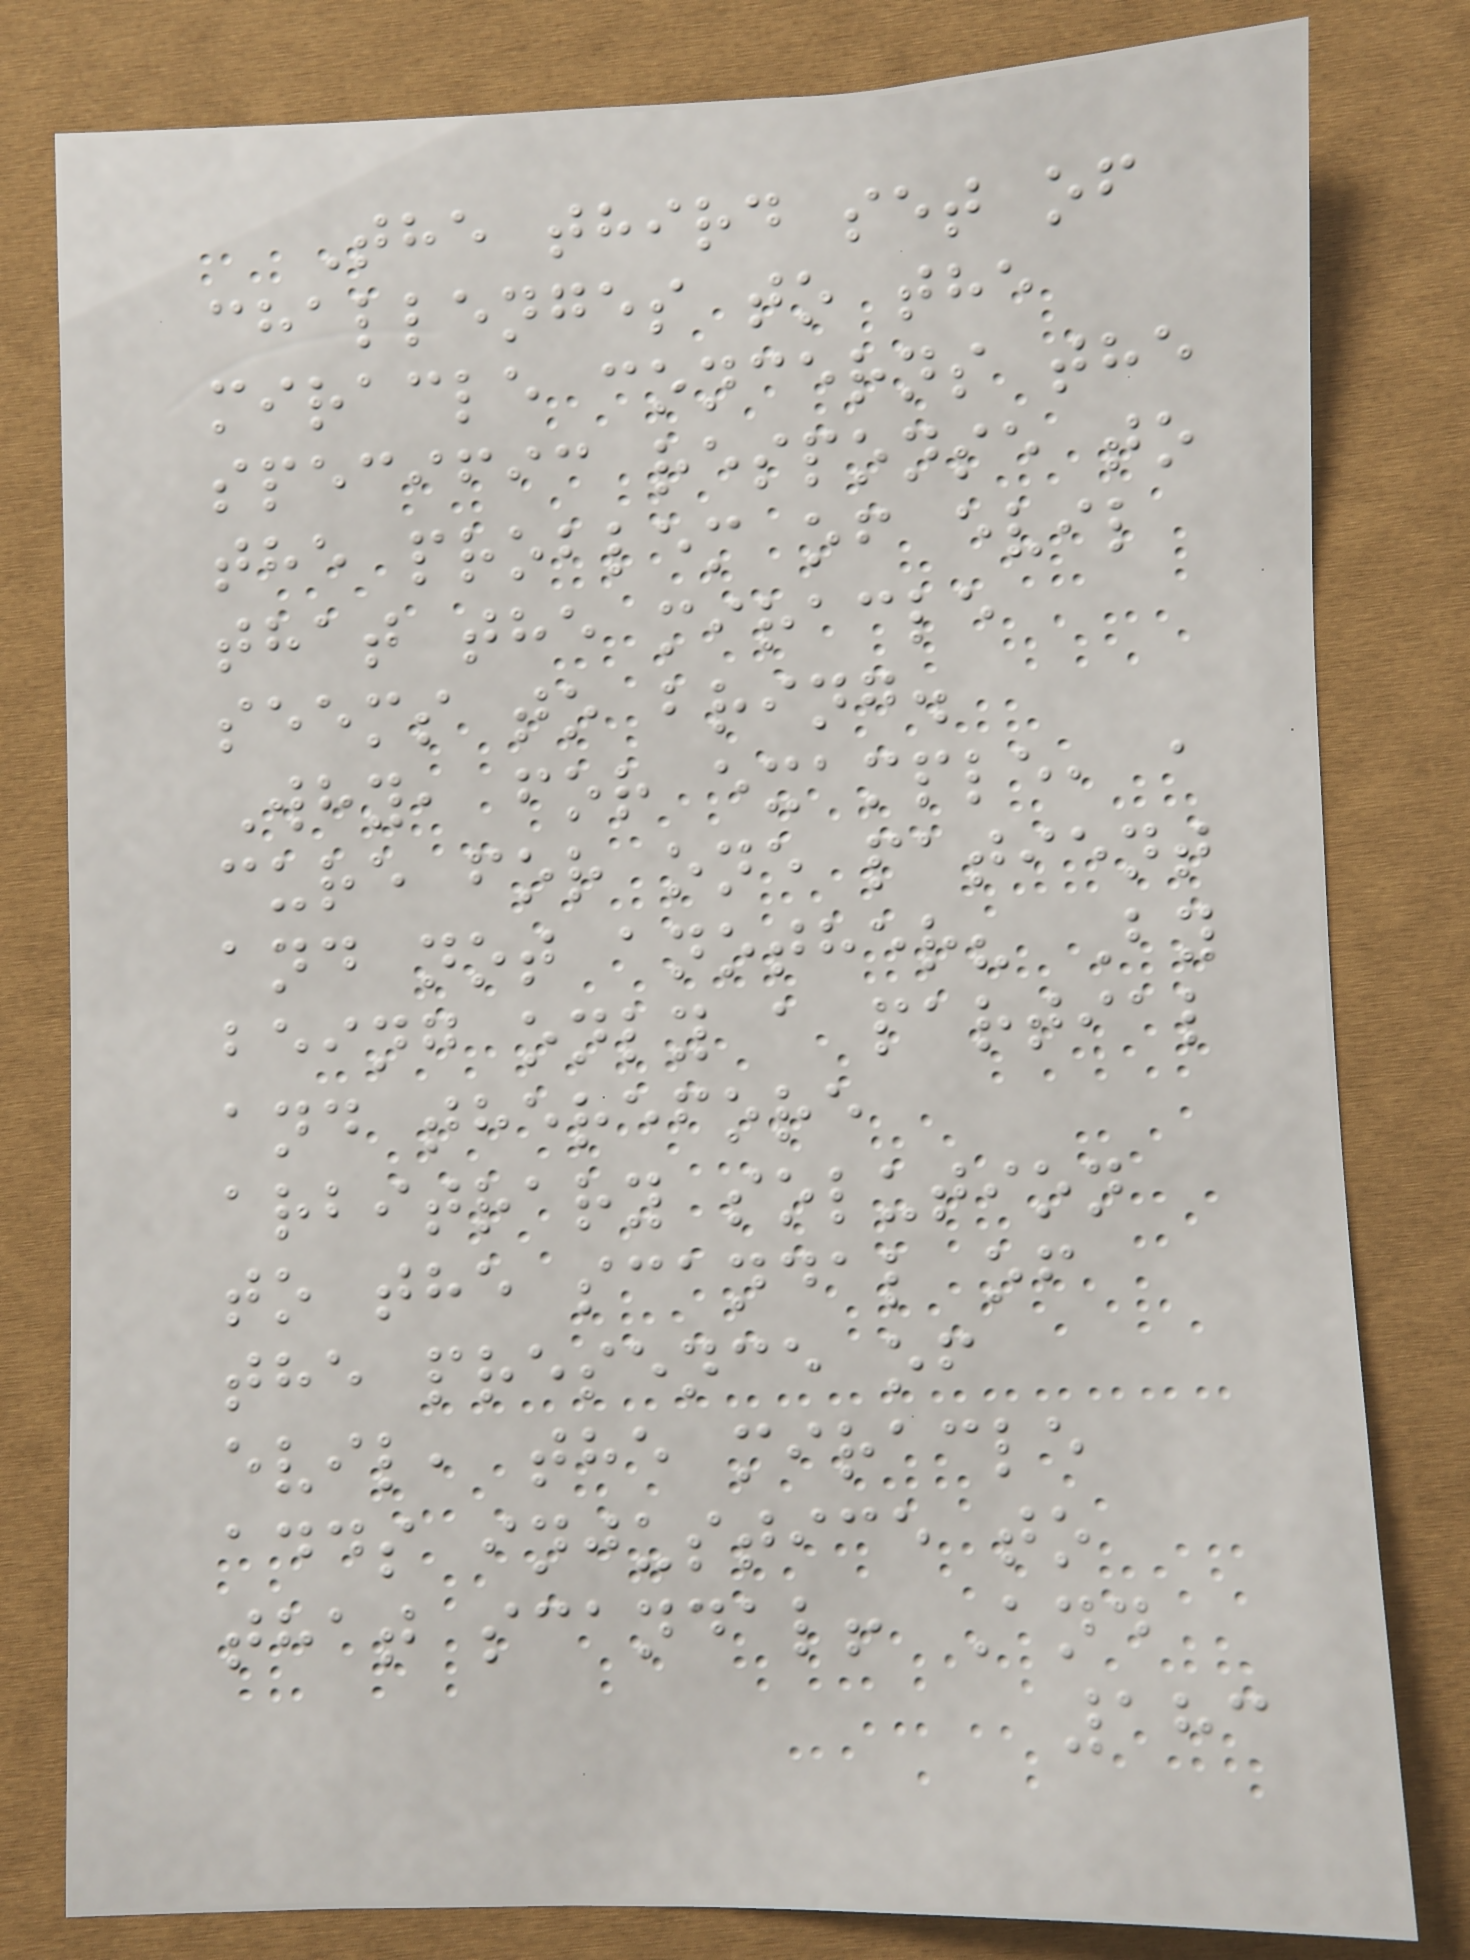The third set of
challenges to the
miracle concerns the
specific response to
the problem of evil
that the miracle
seems to bring.
Why, for example, a
cure for one patient
and not another? By
being only a partial
and therefore
arbitrary solution
to the scandal of
the presence of
evil, the miracle
adds injustice to
that scandal! And
183
